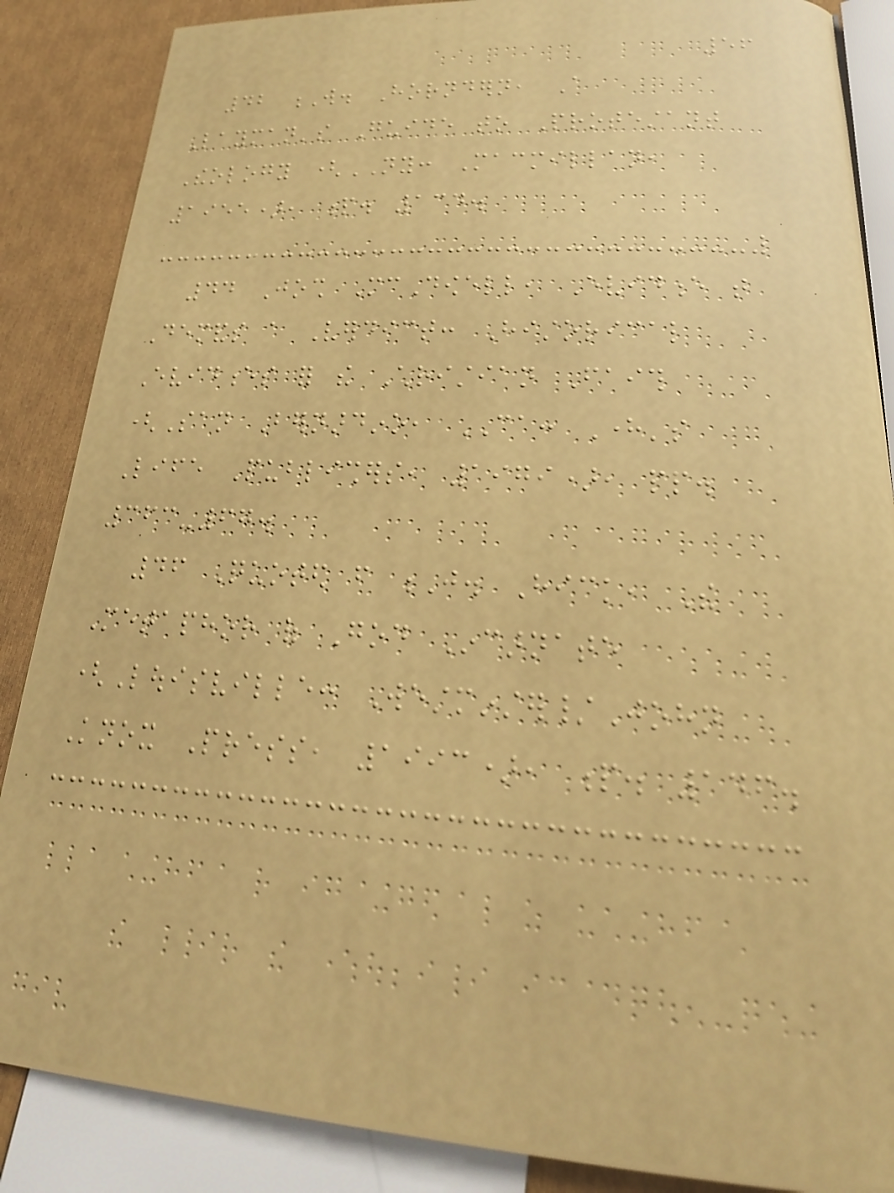56
42 W. Horndern, A
Layman's Guide to Protestant
Theology (NY: Macmillan,
1955), p. 134.
44 Josh McDowell, Evidence that
Demands a Verdict: Historical
Evidences for the Christian Faith
(San Bernardino, CA: Here's
Life Publishers, 1979), pp.
363-67.
46 Quoted from J. Hick, The
Metaphor of God Incarnate
(Louisville: Westminster/John
Knox Press, 1993), p. 146.
